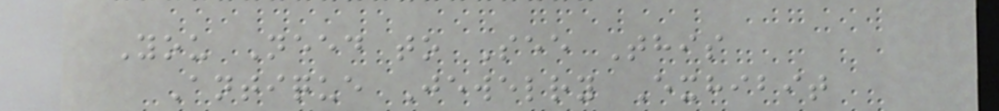You Need to See This
Antique Jewelry Exhibit
